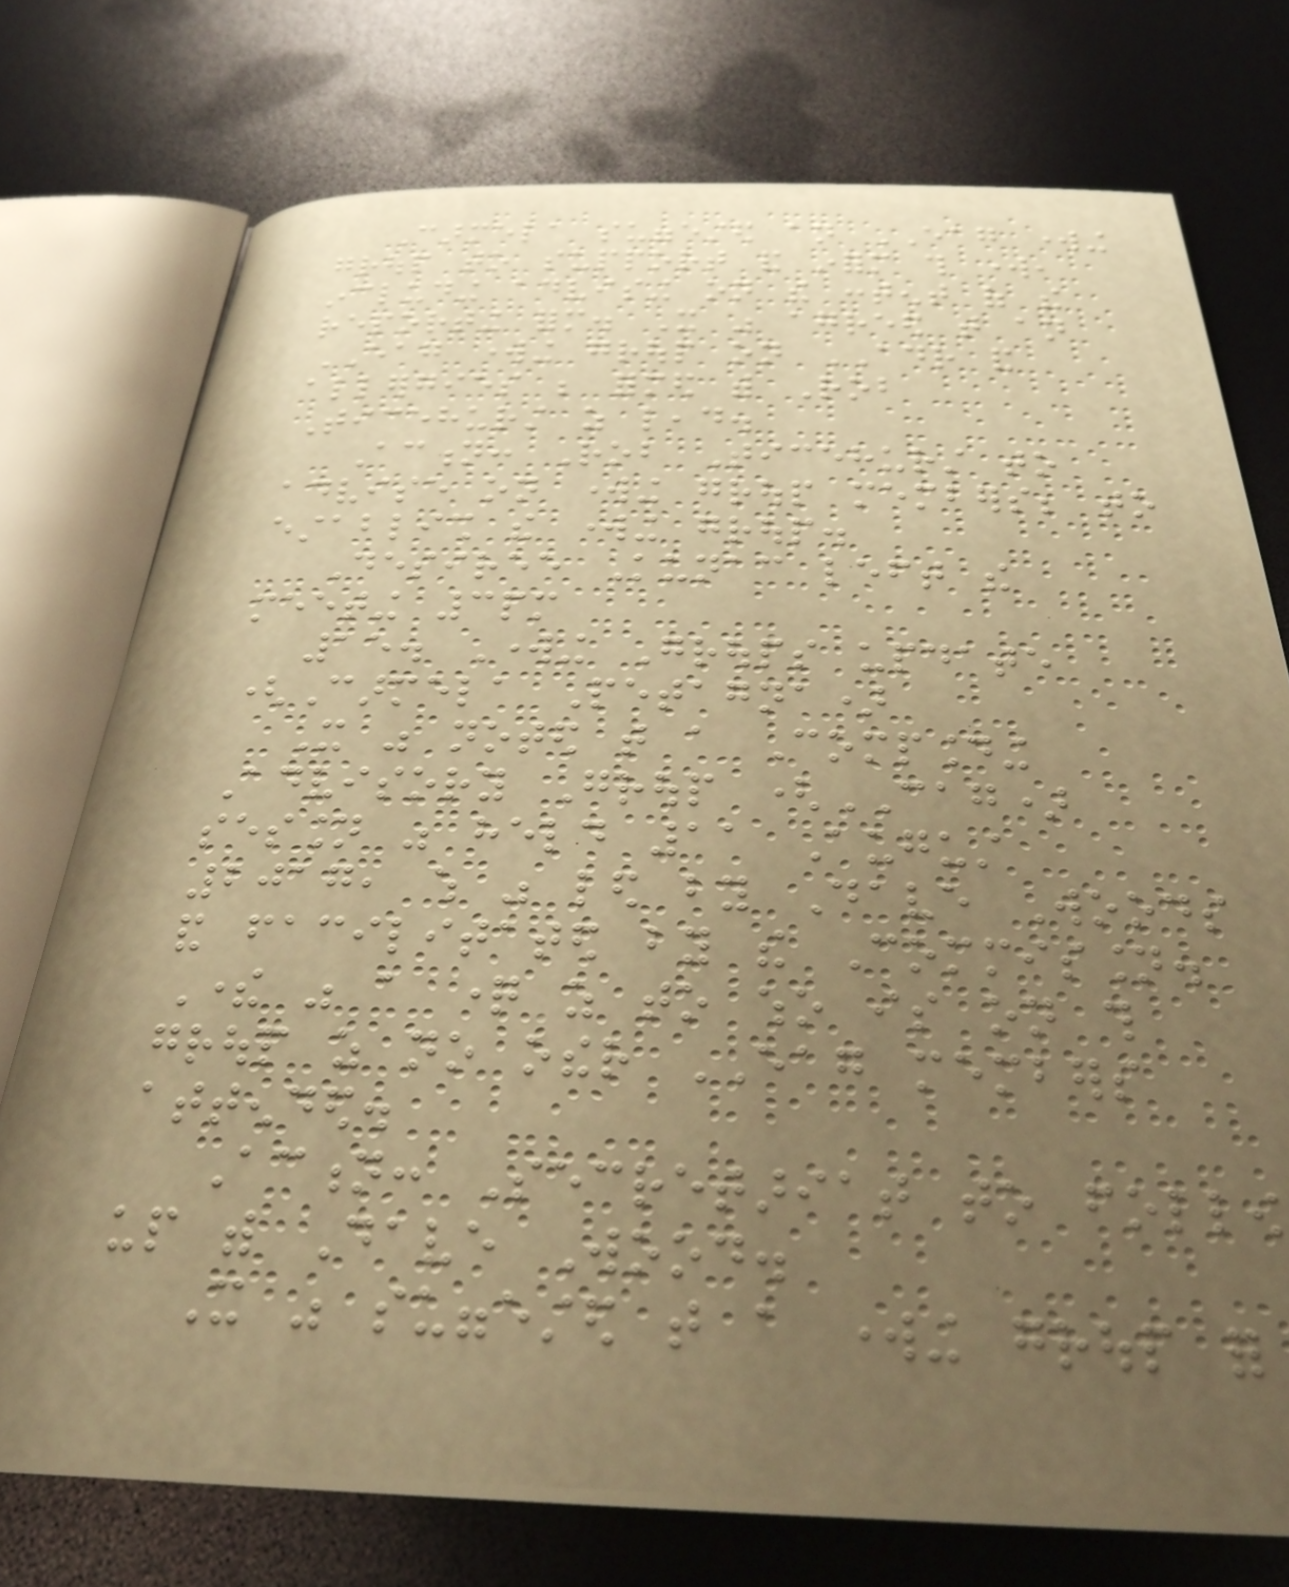Carmela suggested an EAG working
group to support and inform this work,
including advising on the content of the
reporting form. It was agreed that an
EAG working group on ADR and
allergies be formed with Rob
Ticehurst as lead.
Action: Rob Ticehurst to
advise on working group members; to
establish the working group.
Desiree Kunac left the
meeting 3pm
15. Working Groups update
(Carmela Petagna)
It was noted that a Compounding
Advisory Group (CAG)
session was held 11 August
2017, which was led by Dave Woods
and facilitated by the Commission.
There was a question as to who is on this
group as no other EAG members
attended.
Action: Secretariat to follow
up with Dave Wood.
It was suggested that a working group for
